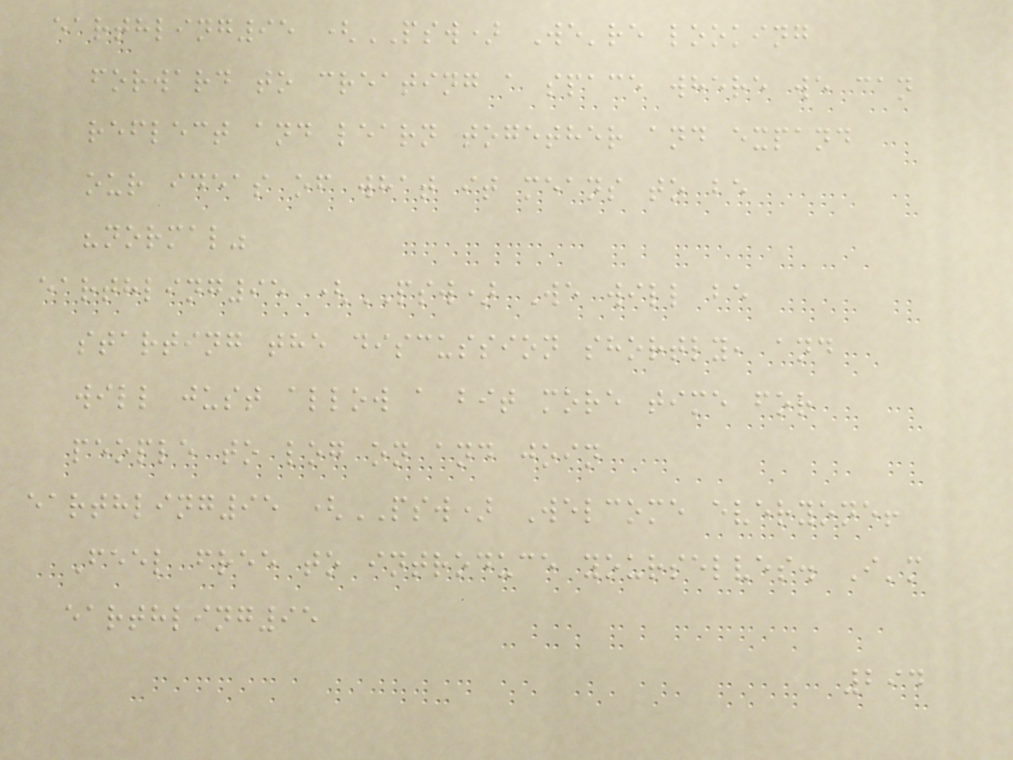earthling95 (PSW) We're looking
forward to creating a space where we can
reflect and learn together and expand
our ideas of what it means to be
"normal"
earthling95 (PSW) We will be
starting the discussion shortly, and
will just allow a bit more time for
people to log on and join
earthling95 (PSW) Welcome everyone!
Feel free to introduce yourselves. I'm
earthling95
294
